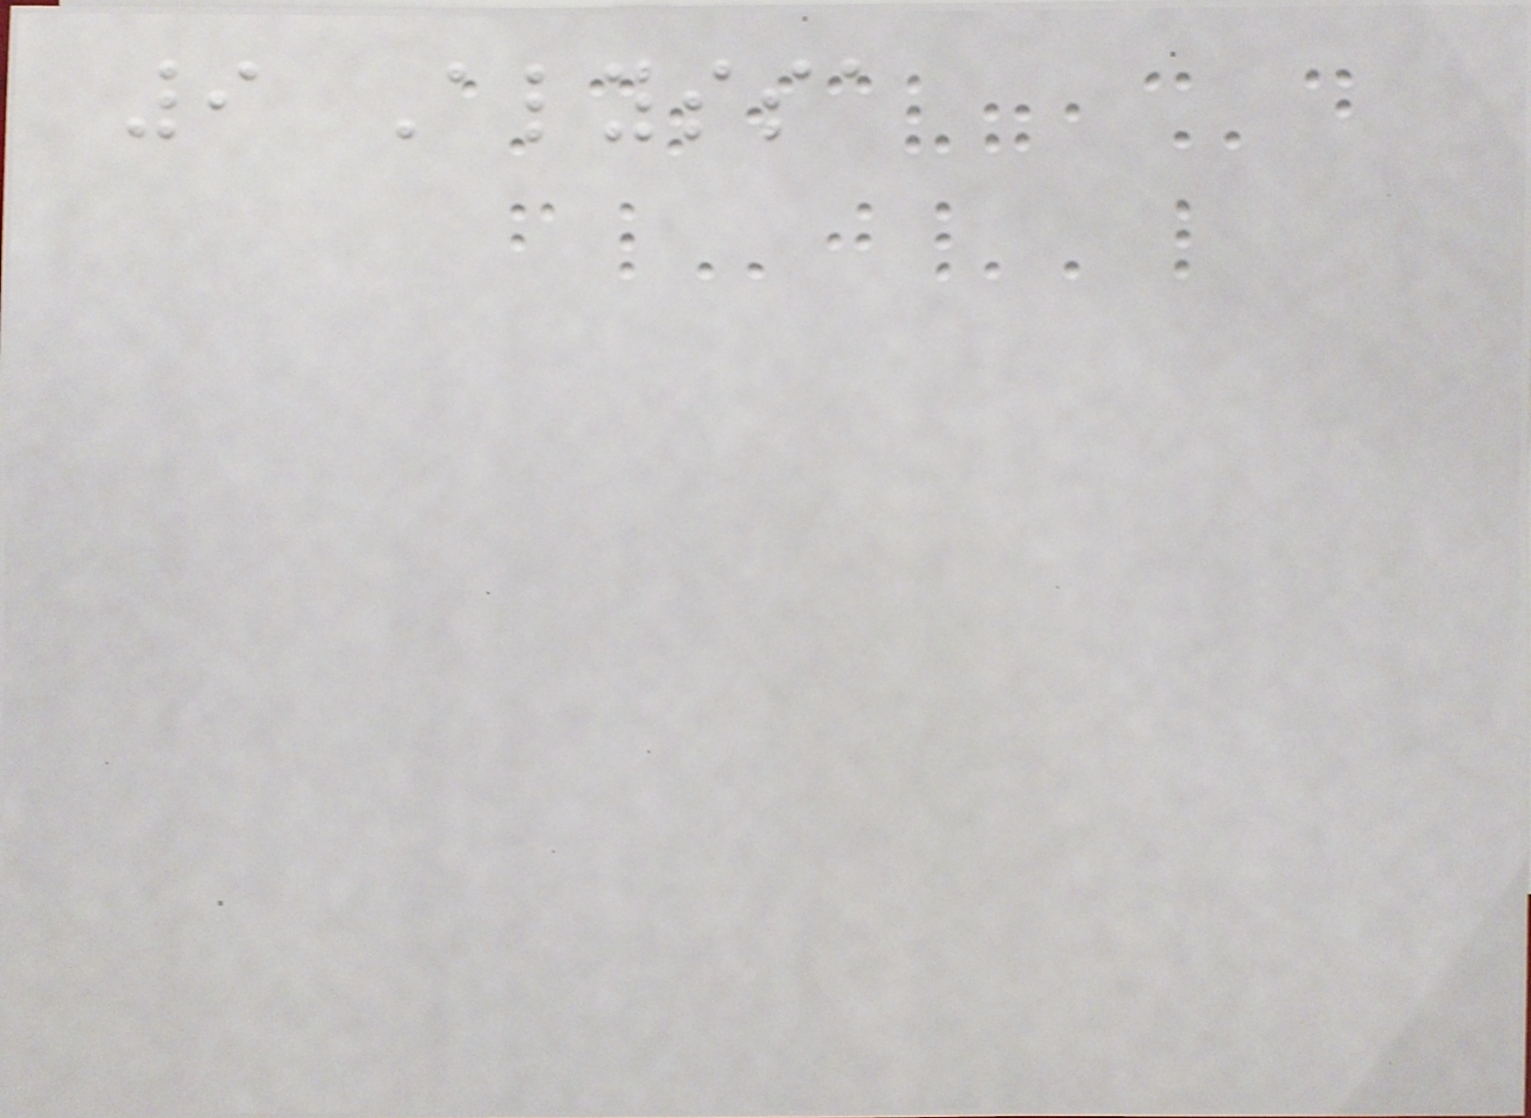9 Alyssa
